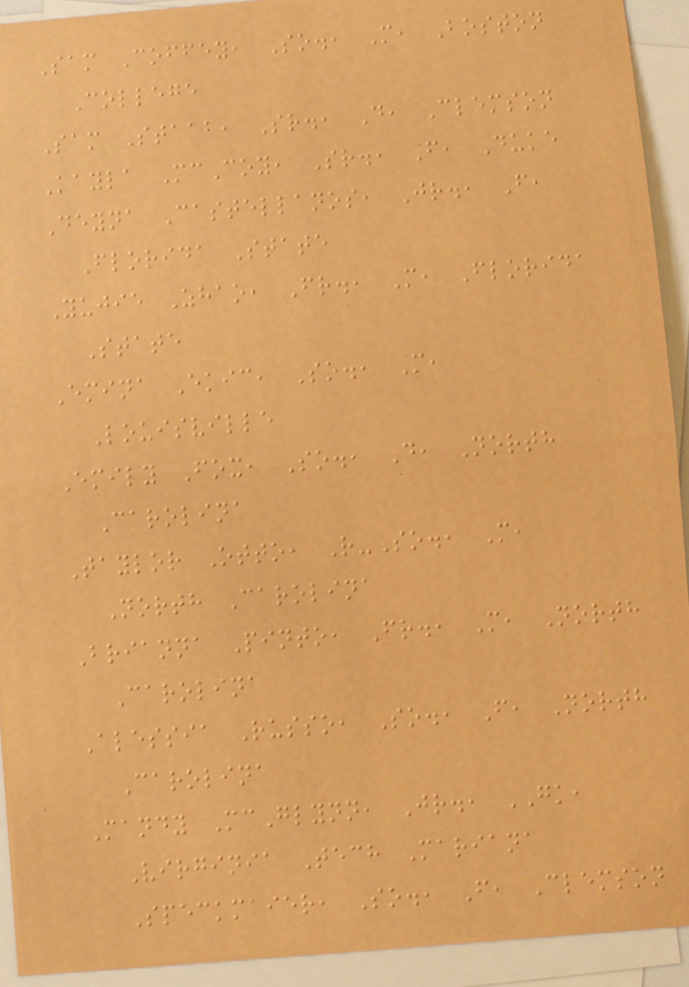Sam Coffey, So., M, Boston
College
Sam Staab, Sr., D, Clemson
Kayla McCoy, Sr., F, Duke
Deyna Castellanos, Jr., F,
Florida State
Yujie Zhao, Fr., M, Florida
State
Emina Ekic, So., M,
Louisville
Emily Fox, So., D, North
Carolina
Taylor Otto, R-So., M,
North Carolina
Brianna Pinto, Fr., M, North
Carolina
Alessia Russo, So., F, North
Carolina
Mandy McGlynn, Jr., GK,
Virginia Tech Mariana
Speckmaier, So., F, Clemson
